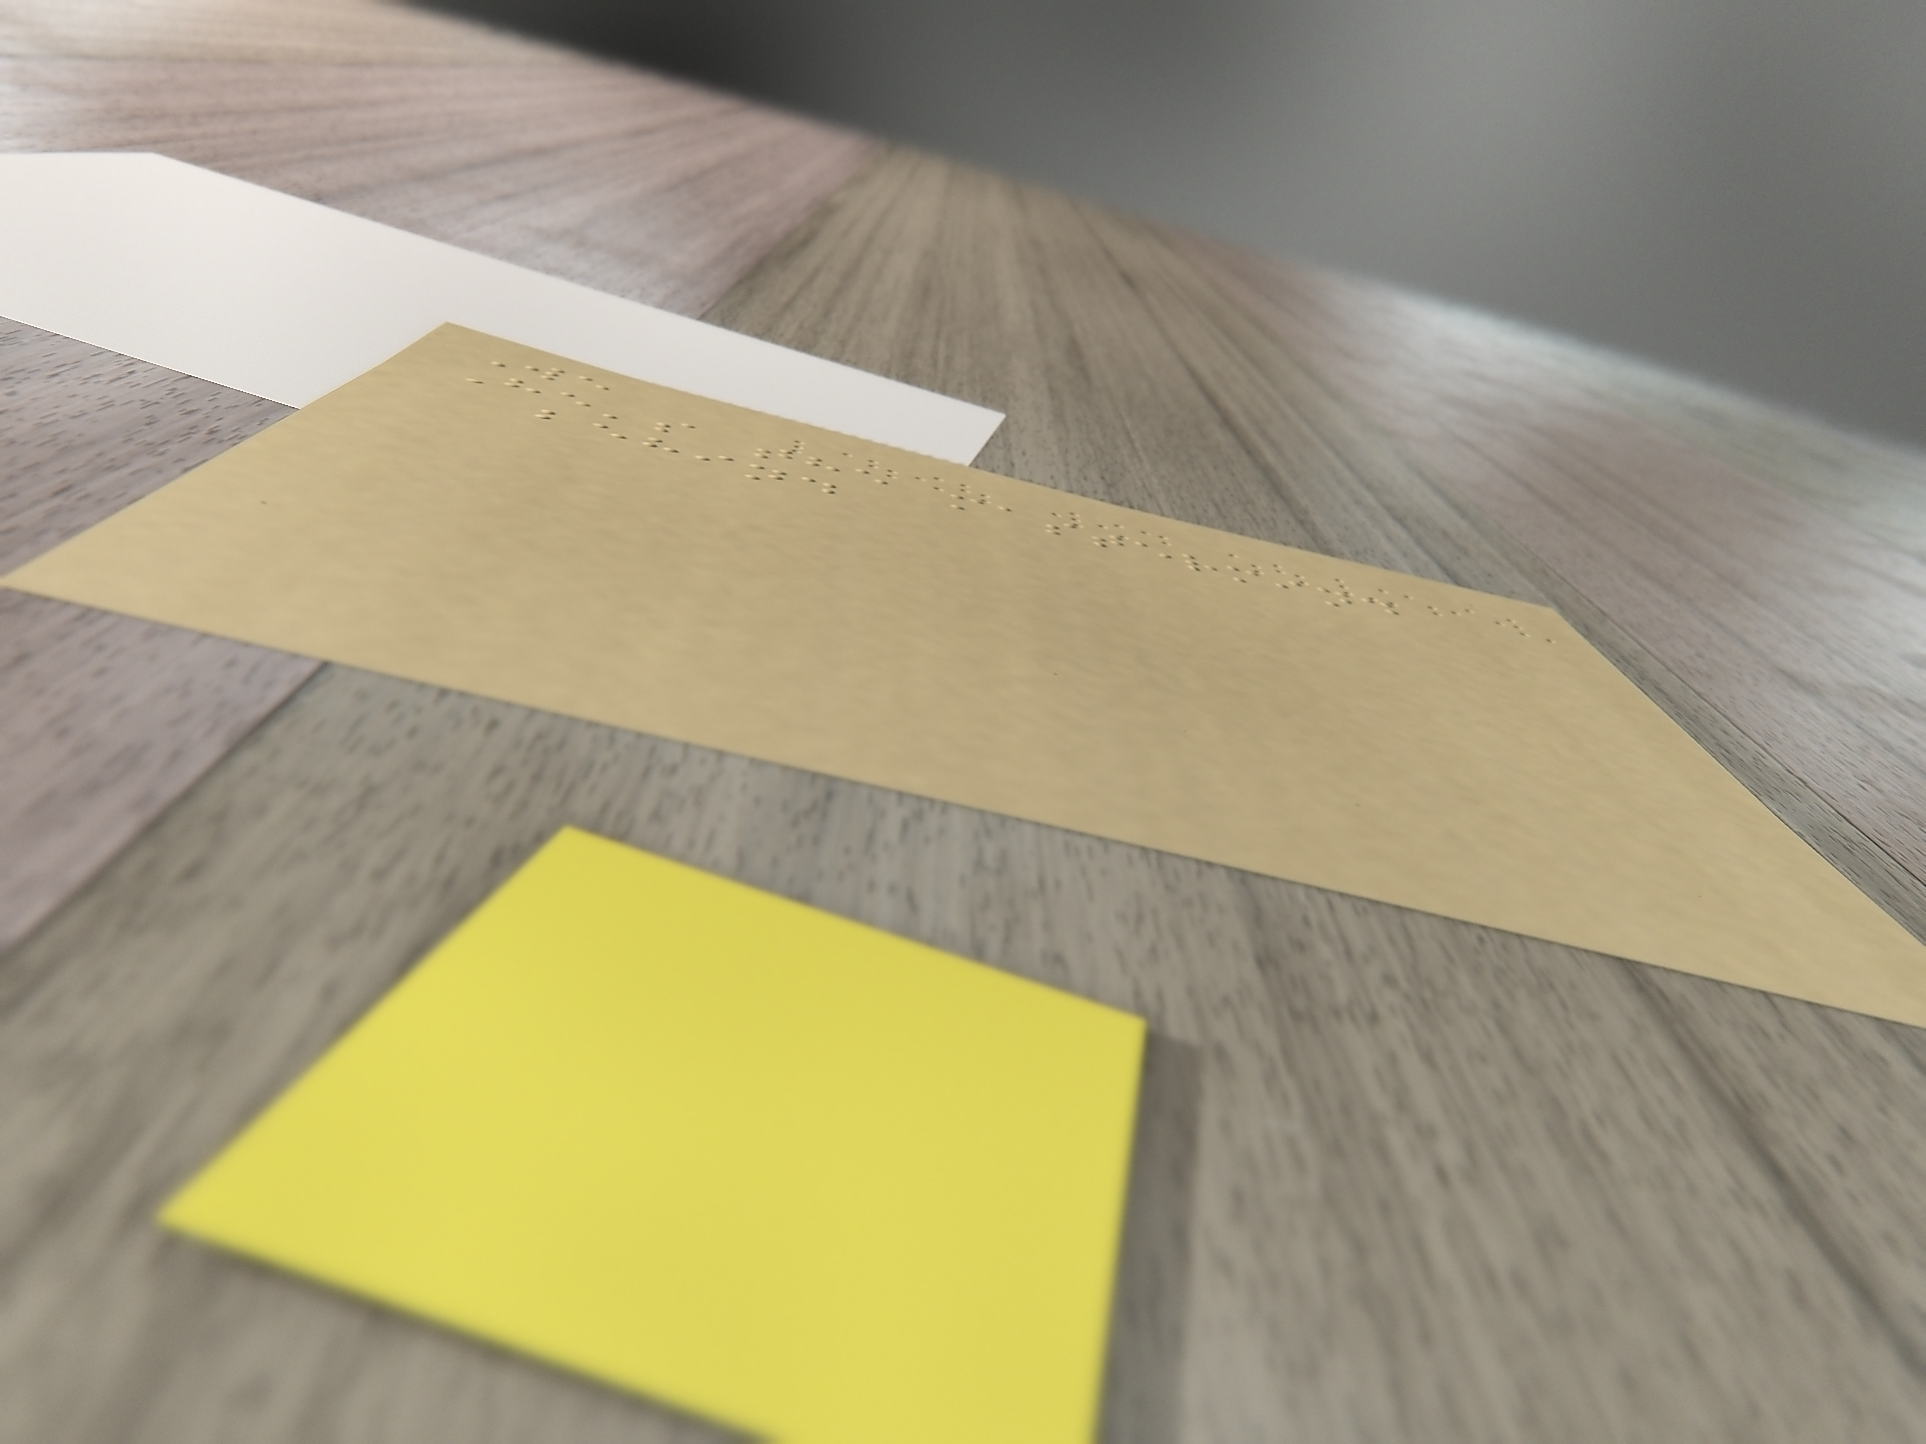We
He's the mastermind
behind
